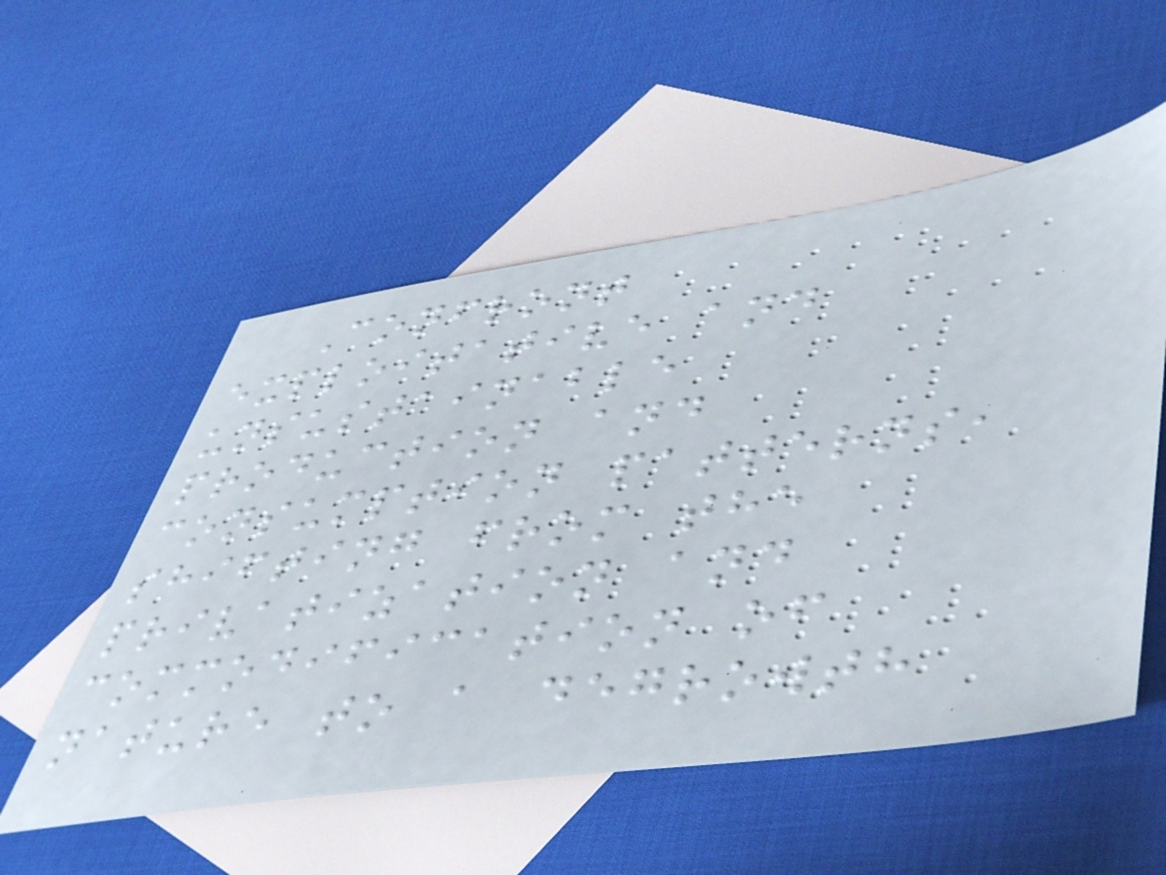Confront
exploitative and
unsustainable
production and
consumption patterns,
shifting from the
privatization and
commodification of
nature to a degrowth
